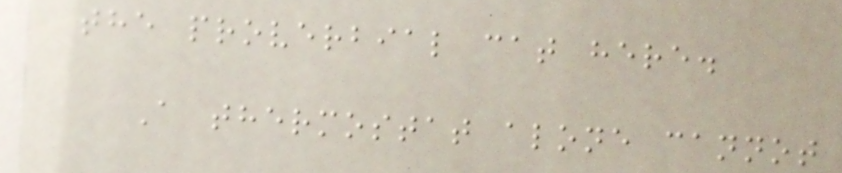the proverbial cat here.
A thermostat alone cannot
